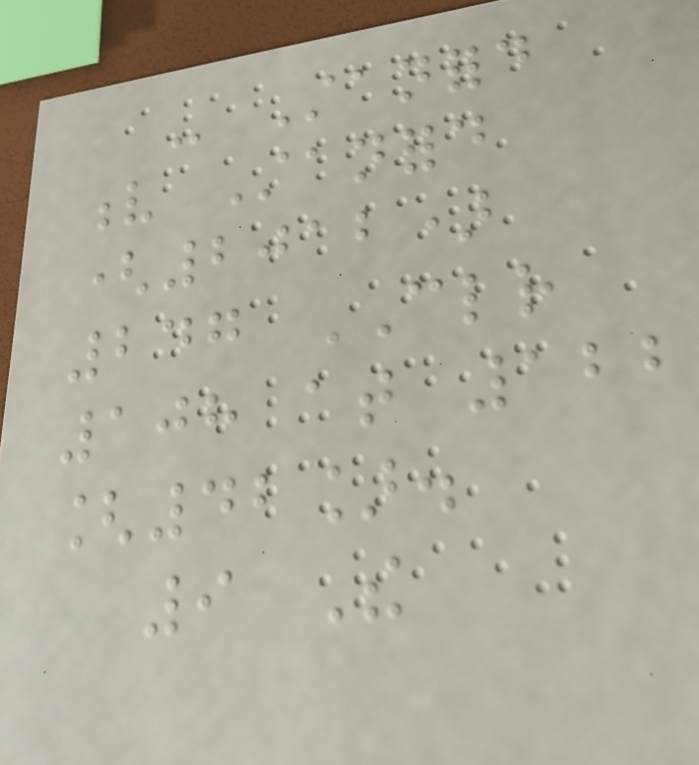- Stanford
v Stanford
(2012)
247 CLR
108 at 122
[42].
9 The
